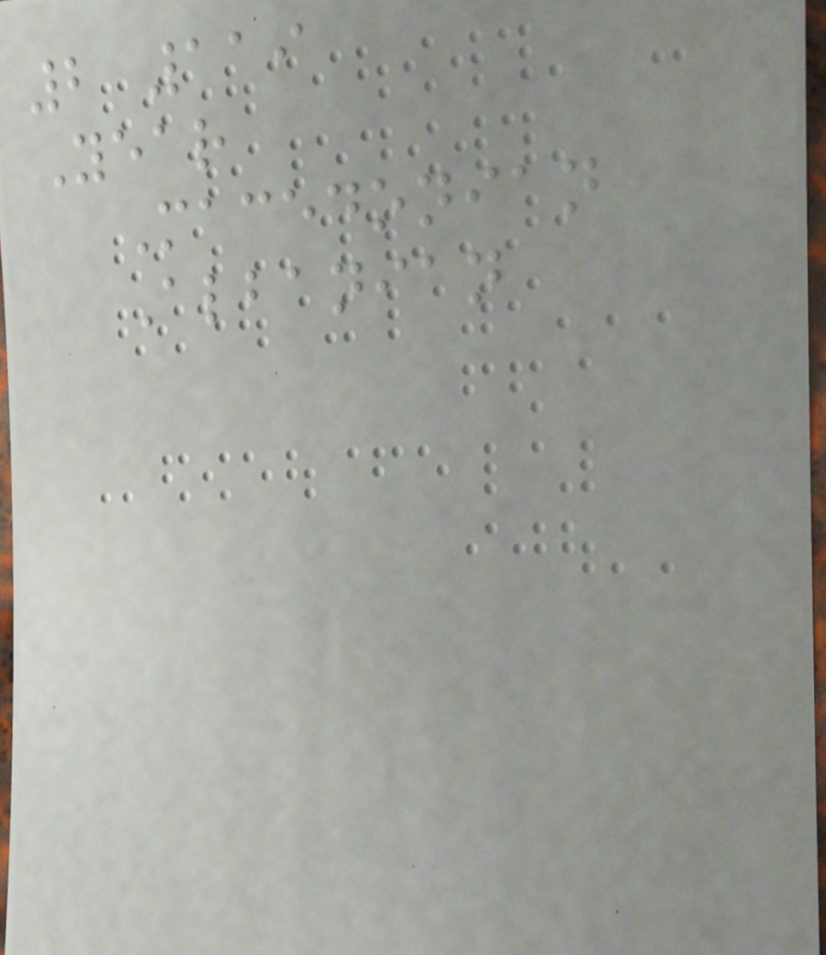2 119
Year
Macedonian
Albanian
